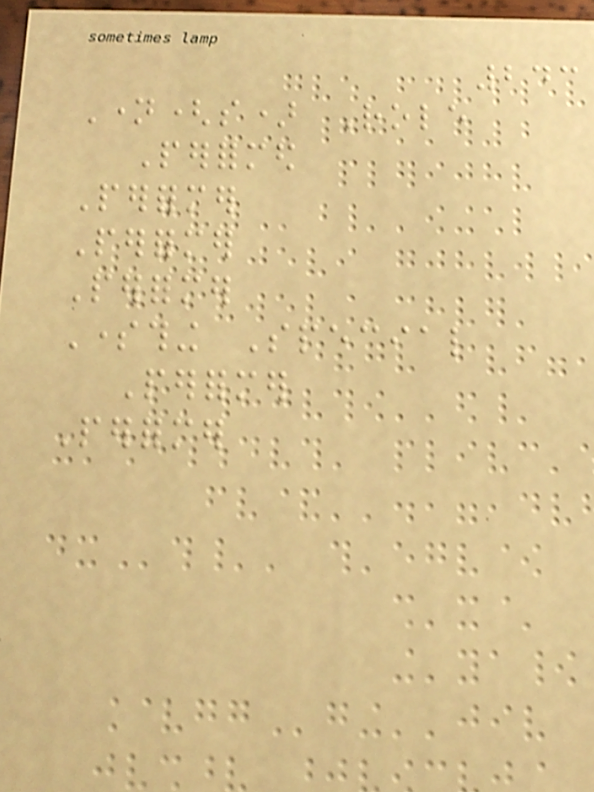243
Name(s) Role
Performed
Performer
Performer
Performer
Something Special
Performer
Performer
